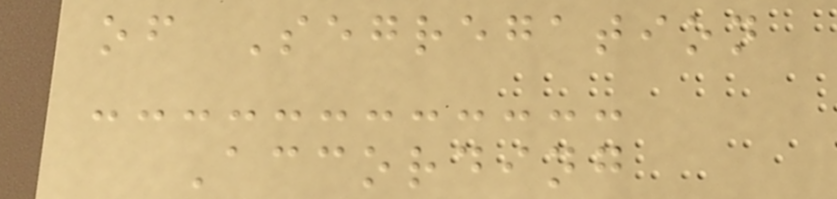of Segregation
According
